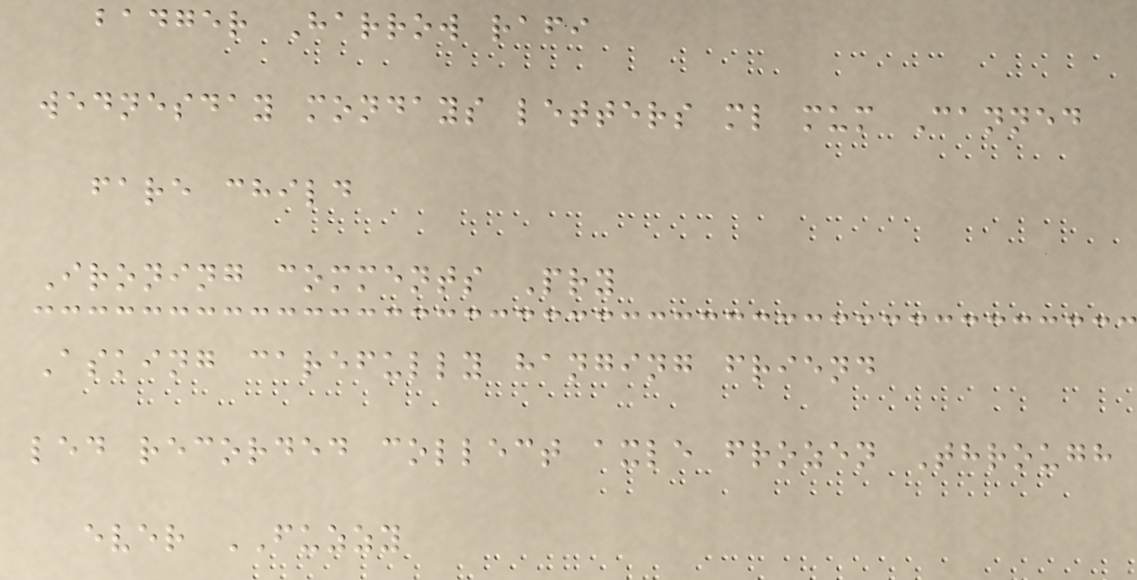badger Harrow rafi
wednesday mondays letters ml mum Canned
fare child
Ironing comments Pry
Asking carefully hanging friend
led recorded collect axle frozen Through
ever FUZZY
